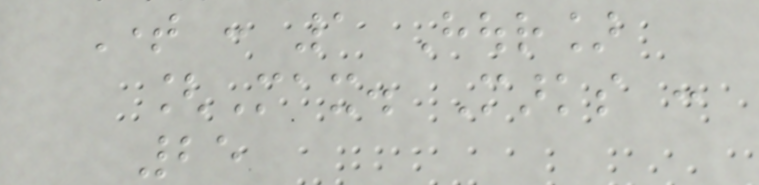Time : 1 Hour]
[Max. Marks :
25
